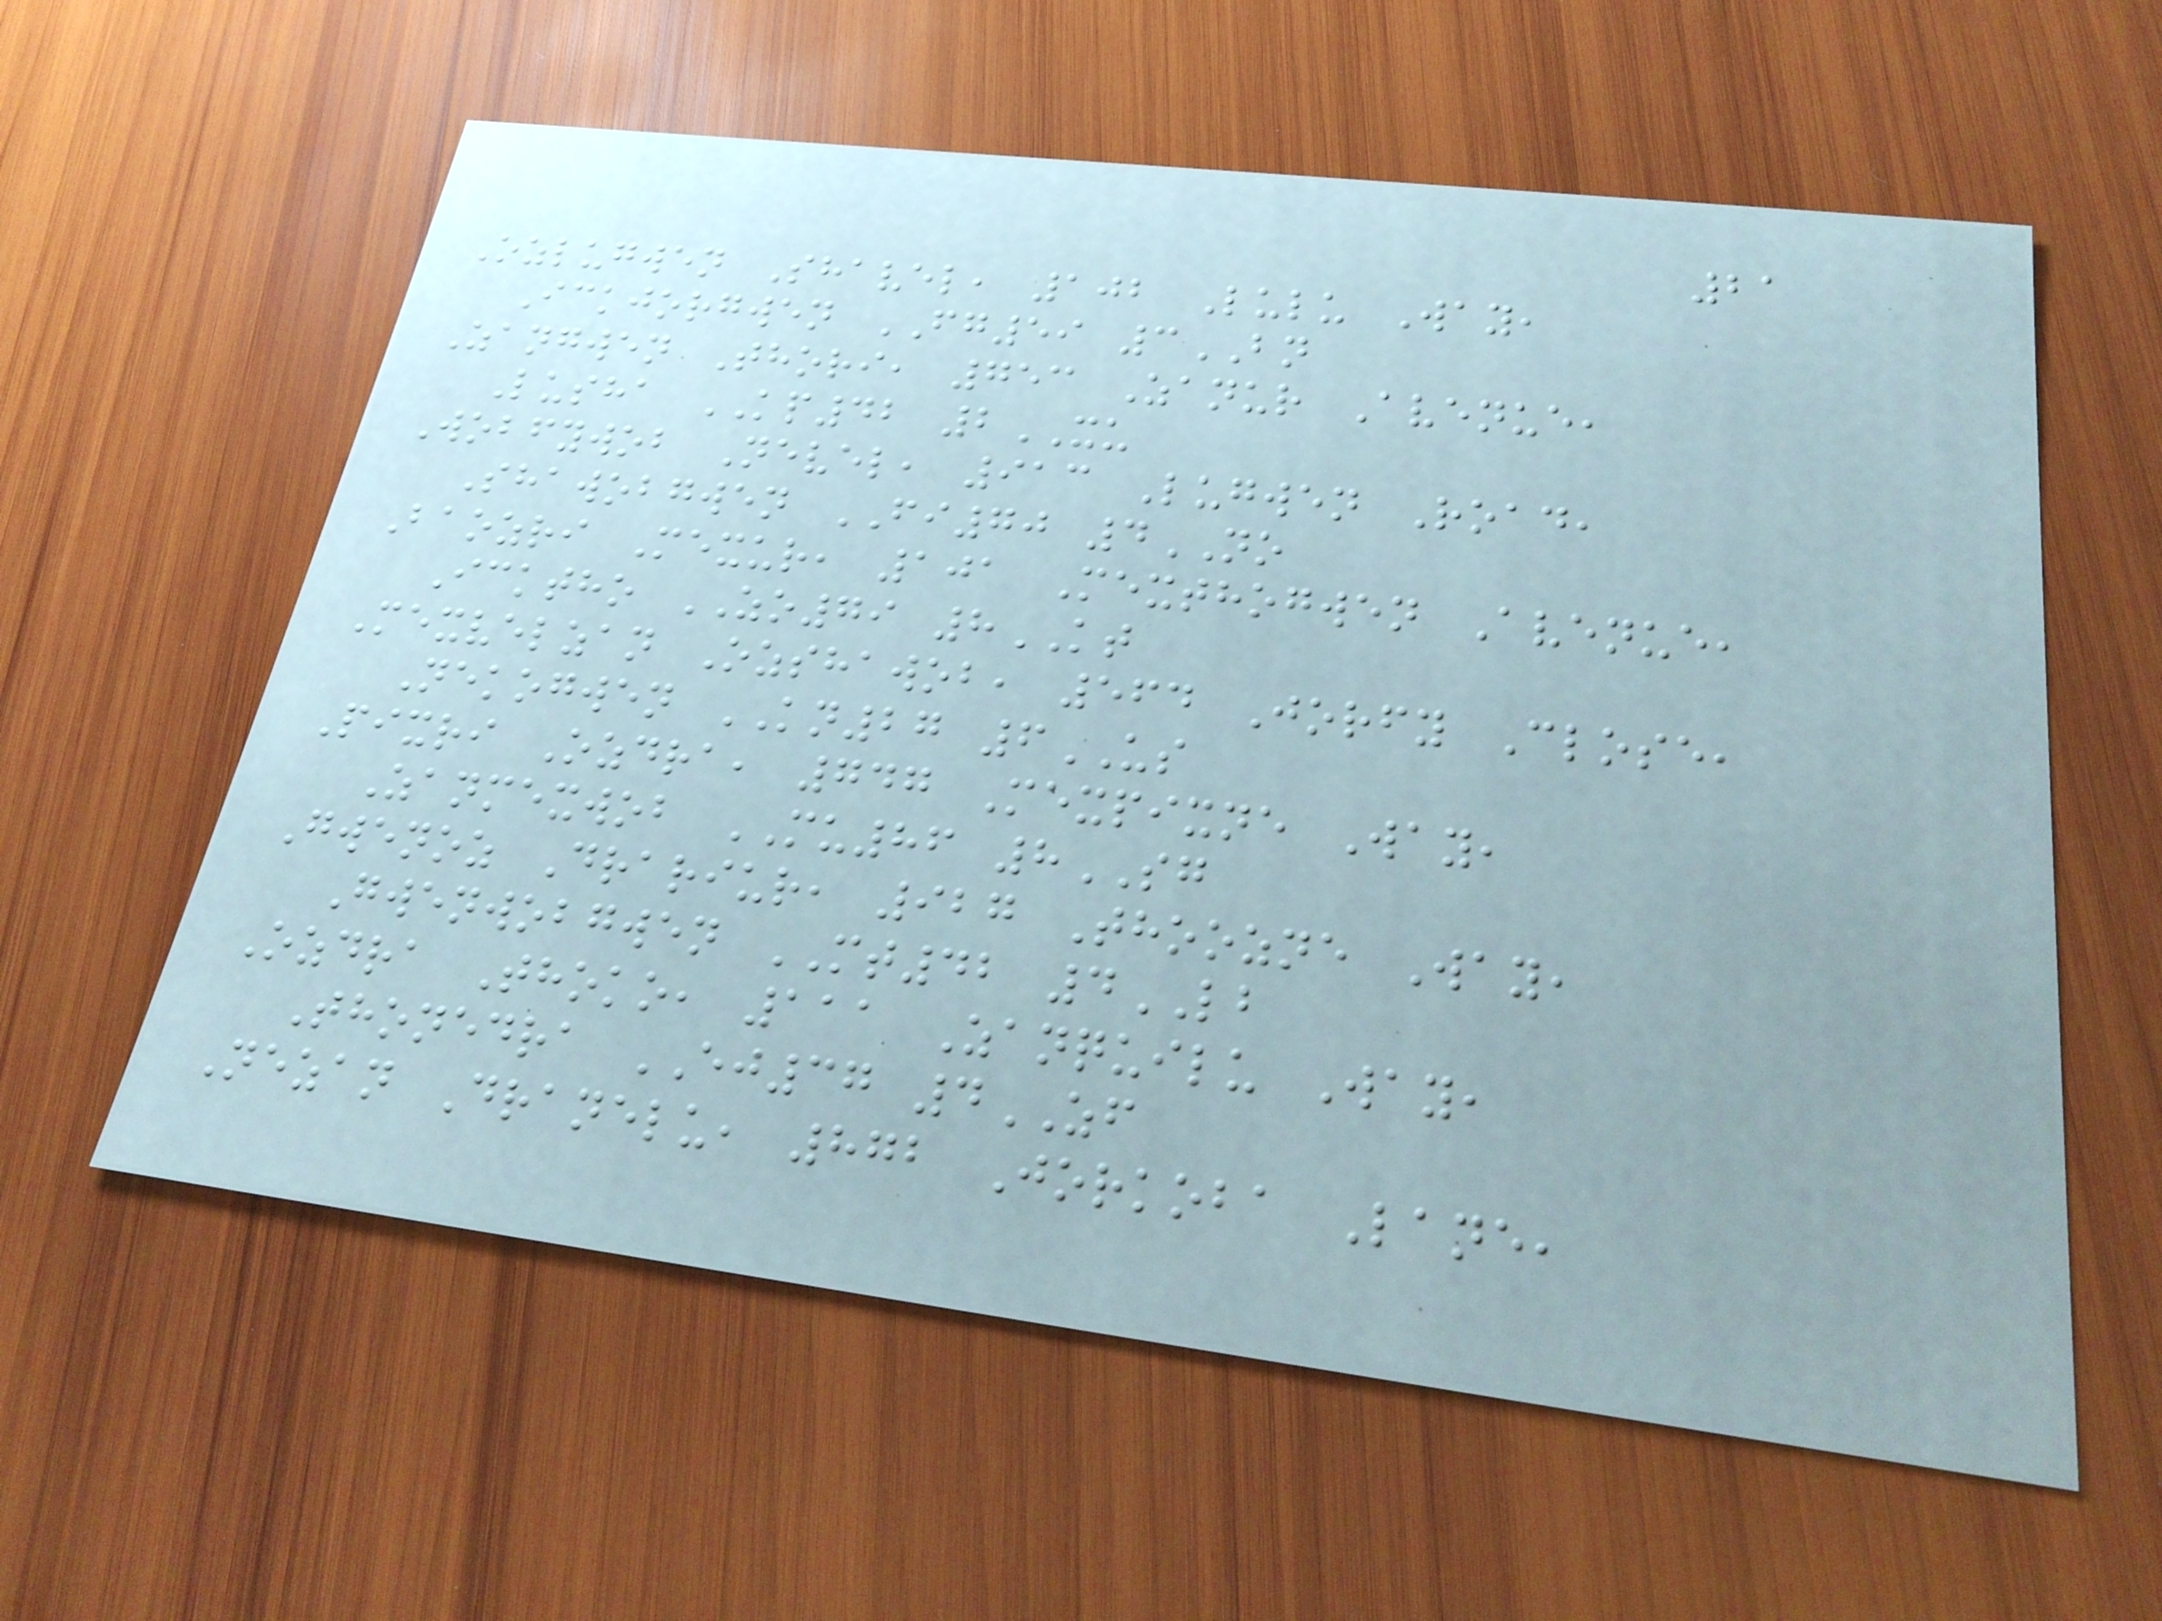21
Ozlugwen Shavel, 102 Lulu Way,
Ickjorgwen FG59 3BN
Zangwen Thori, 753 Zanur Avenue,
Lusha KP42 2XU
Wobfywob Nevel, 913 Lugwen Road,
Shawobgwen FI70 4NO
Baozri Mexur, 101 Mexthogwen Avenue,
Icktho ZO79 8KT
Mexvelzan Ozshawob, 564 Jorfy Close,
Nekogwen KN27 6US
Pixri Ozdra, 747 Mexpixne Way,
Zanmexwob MU86 8SG
Gwenoz Drariur, 927 Thoozne Way,
Gwenwobgwen MT42 4LB
Ozdra Thoko, 111 Zanquilu Way,
Thonedra EJ37 4ZF
Nezan Dranelu, 872 Jorkoba Lane,
